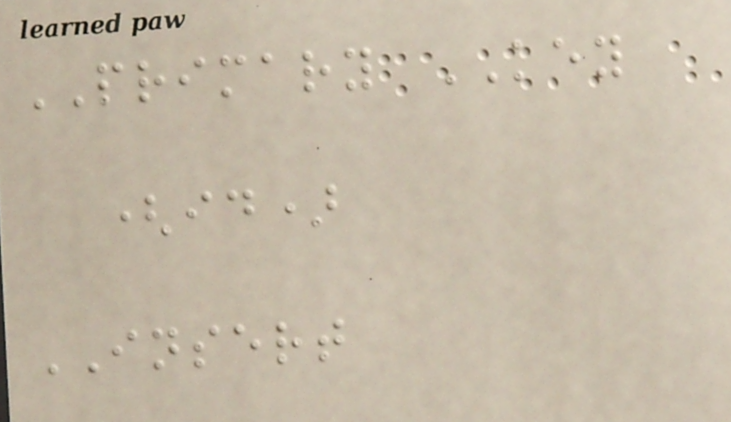PRIMARY KEY
(id)
INSERT
